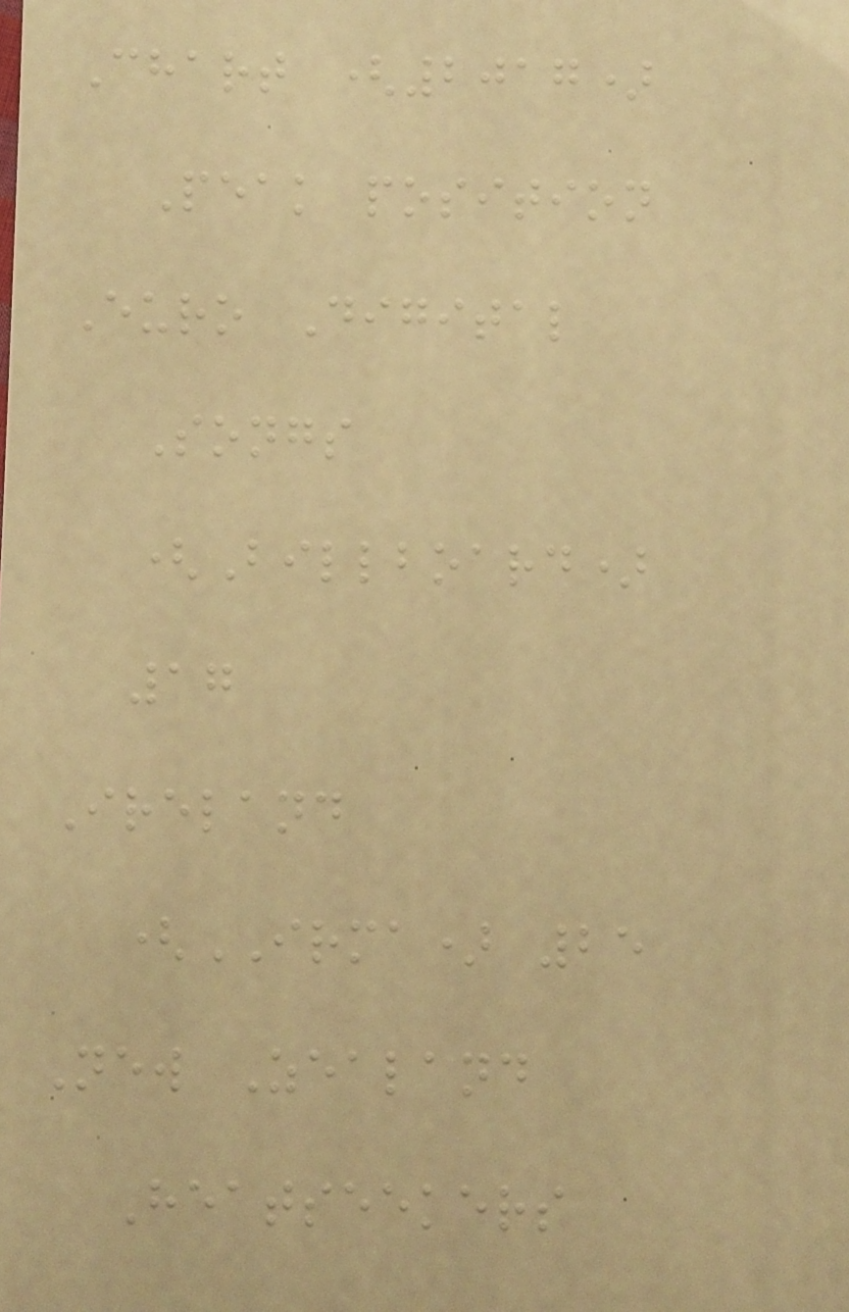Chart (2017)
Peak position
Euro Digital
Songs
(Billboard)
17
Ireland
(IRMA) 25
New Zealand
Heatseekers
